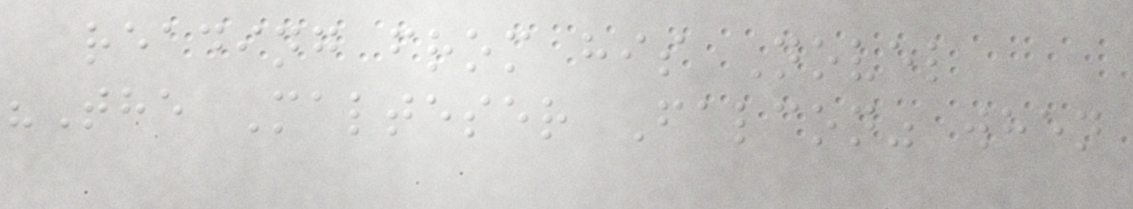reading from his Novel
"The Malteser Falcon" when
